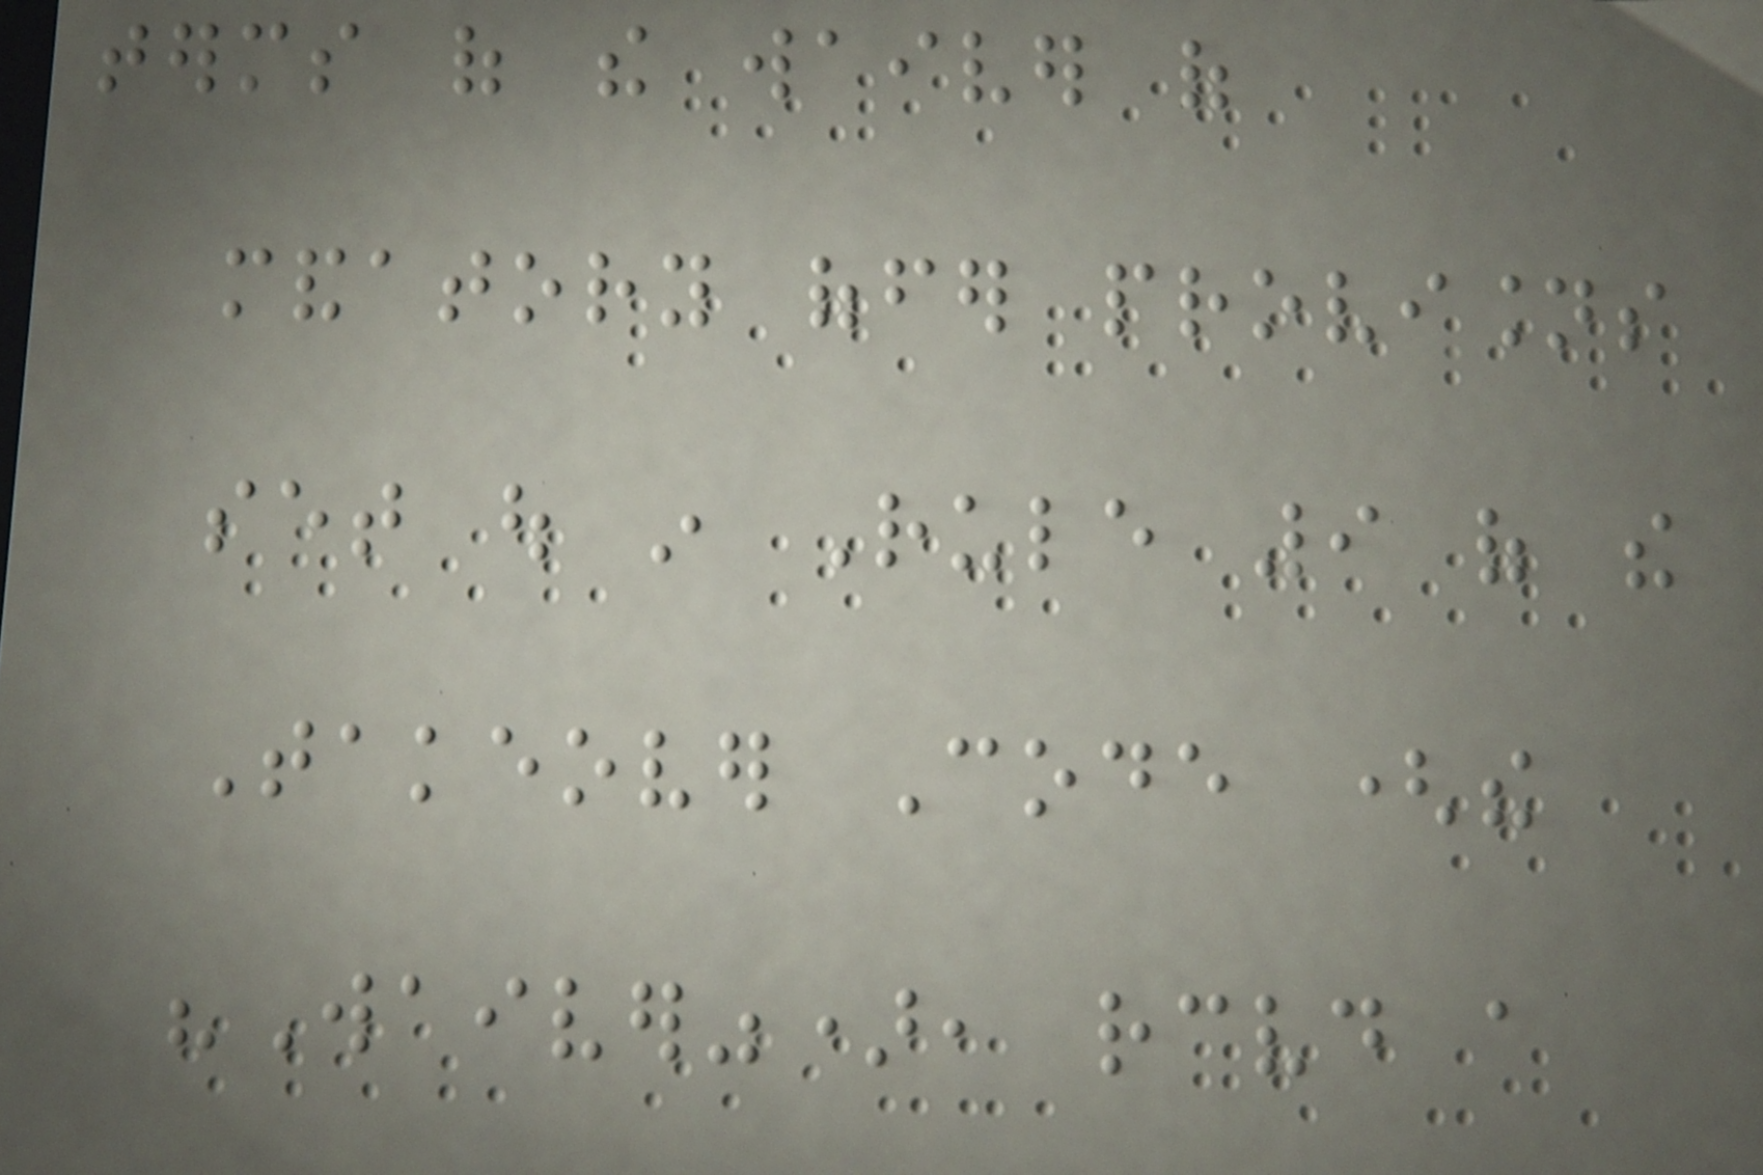terms of the waiver of
mandatory offer provisions
set out in Rule 9 of the
Takeover Code (the
"Waiver"), received a
